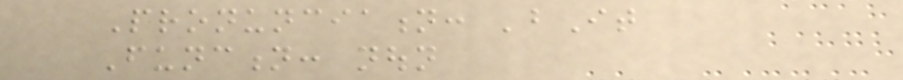Pronunciation: 'bIt
Function: noun
